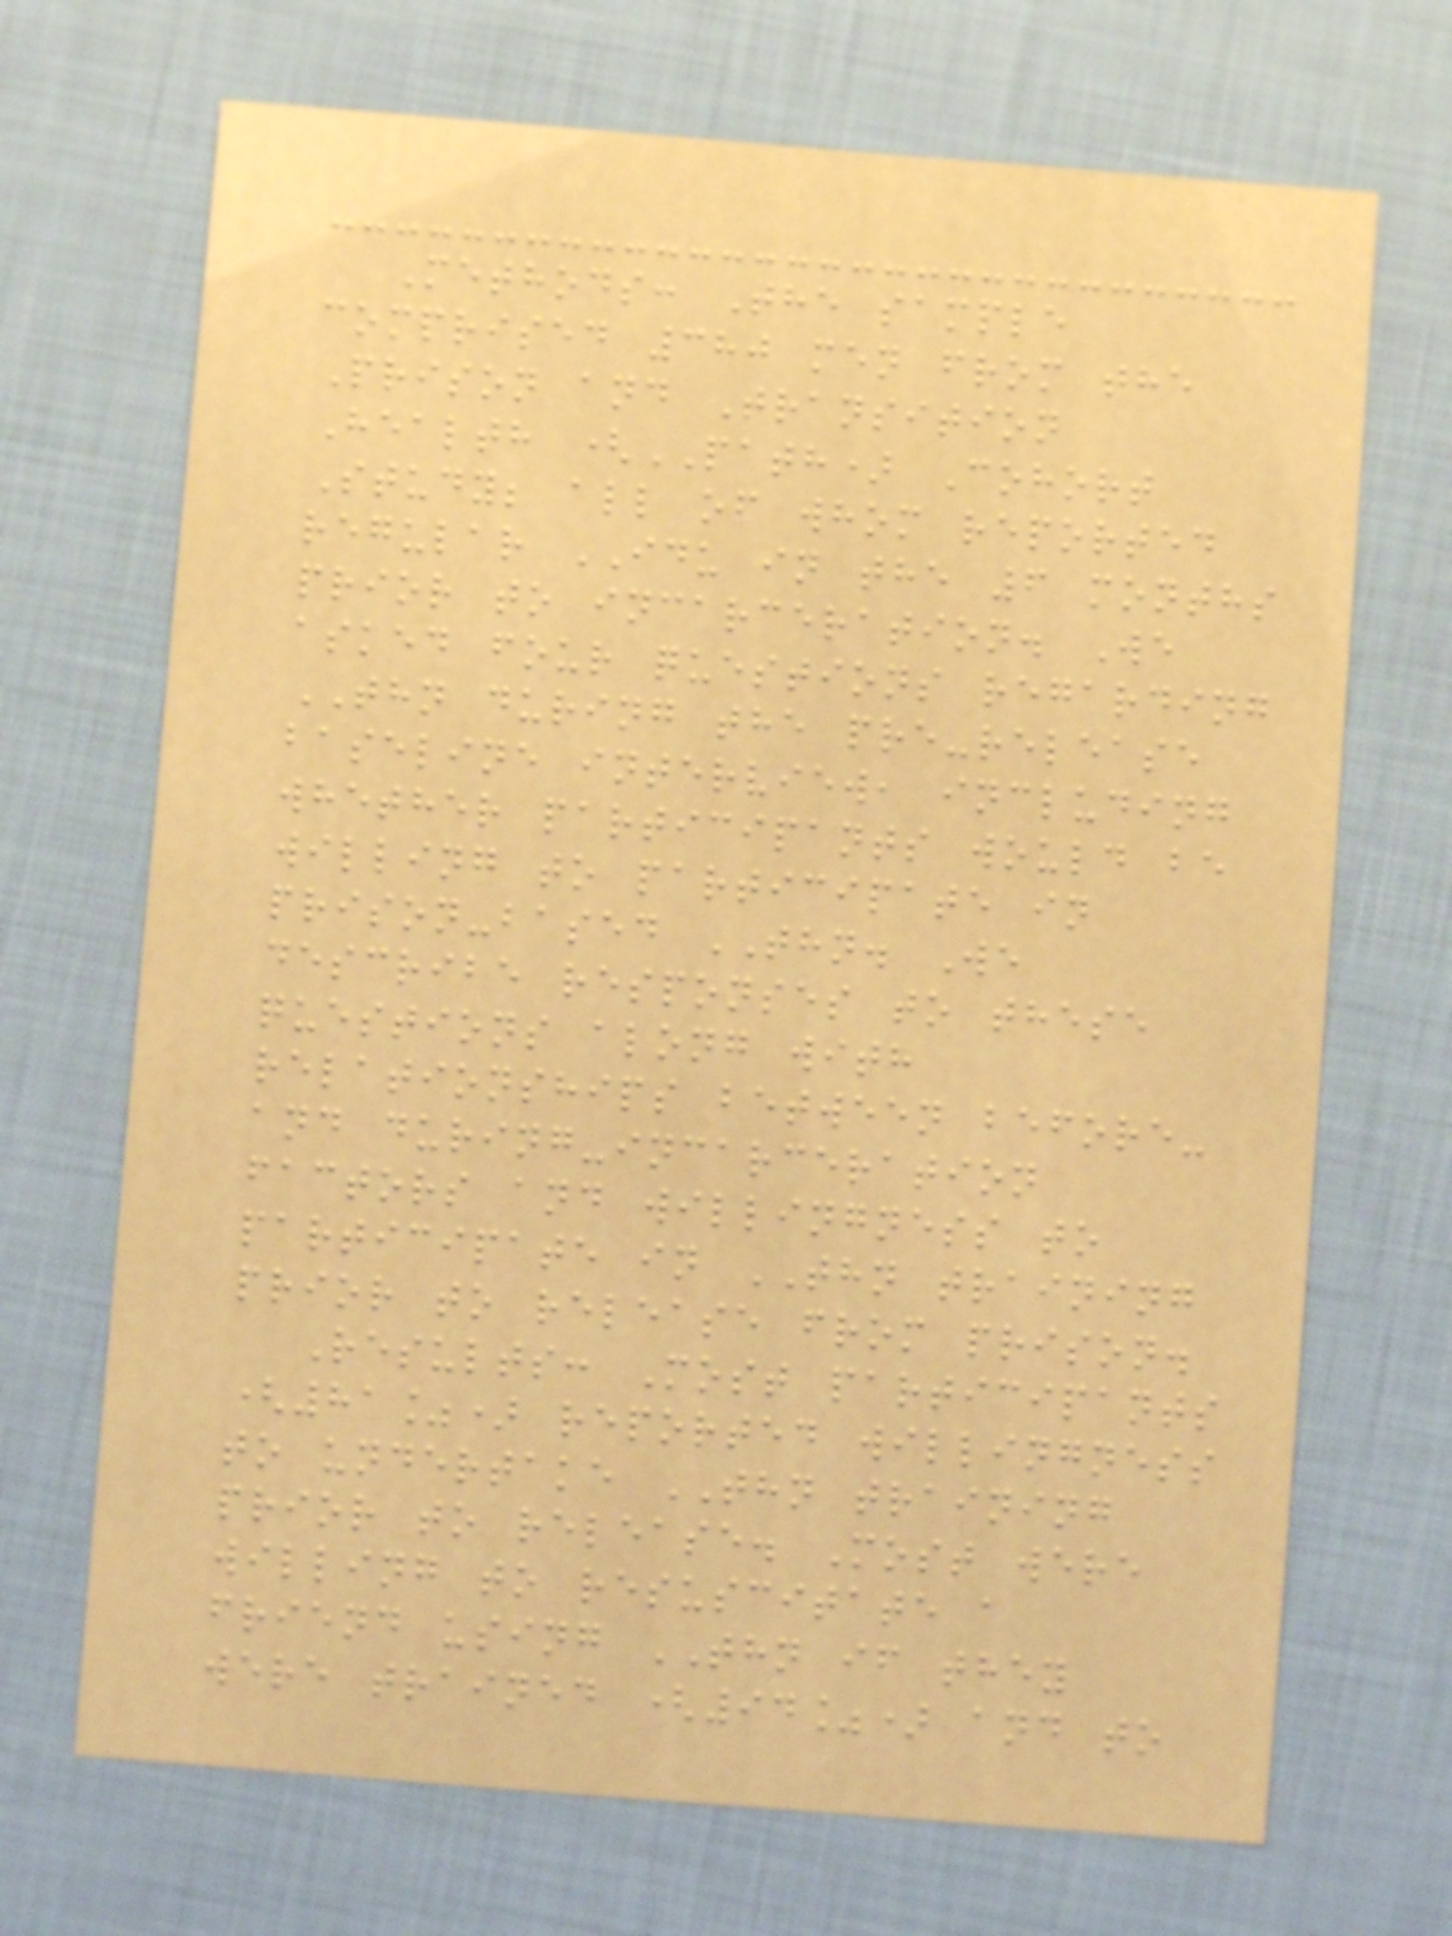Methods: The sample
comprised 380 men from the
Prison and Transition
Health (PATH) Cohort
Study; all of whom reported
regular IDU in the 6 months
prior to incarceration. We
asked four questions regarding
THN during the pre-release
baseline interview, including
whether participants would be
willing to participate in
prison-based THN. We
describe responses to these
questions along with
relationships between before-
and during-incarceration
factors and willingness to
participate in THN training
prior to release from prison.
Results: Most participants
(81%) reported willingness
to undertake THN training
prior to release. Most were
willing to resuscitate a
friend using THN if they
were trained (94%) and to
